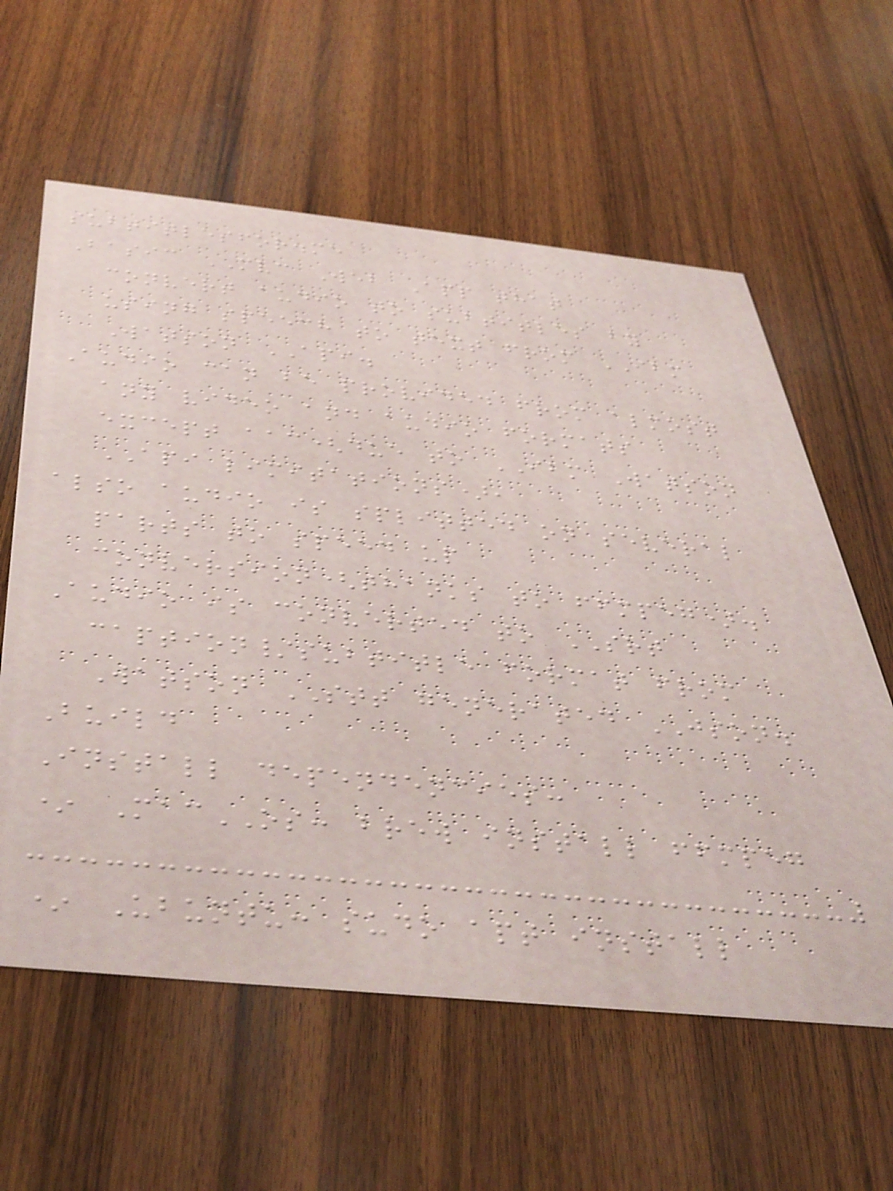subtitlesfor.me
Basic MVC Web App that
convert audio to subtitles by
using speech to text from IBM
Watson API.
Audio can be provided from almost
any video and audio formats
except aac(due to IBM Watson
API limitations),
also audio is splitted on several
parts to speed up
conversion(thanks to ffmpeg).
Audio is converted to SRT
caption/subtitle format from
Watson STT generated JSON.
Build
Install dependencies:
* MacOS: brew install ffmpeg
* Ubuntu: sudo apt install
